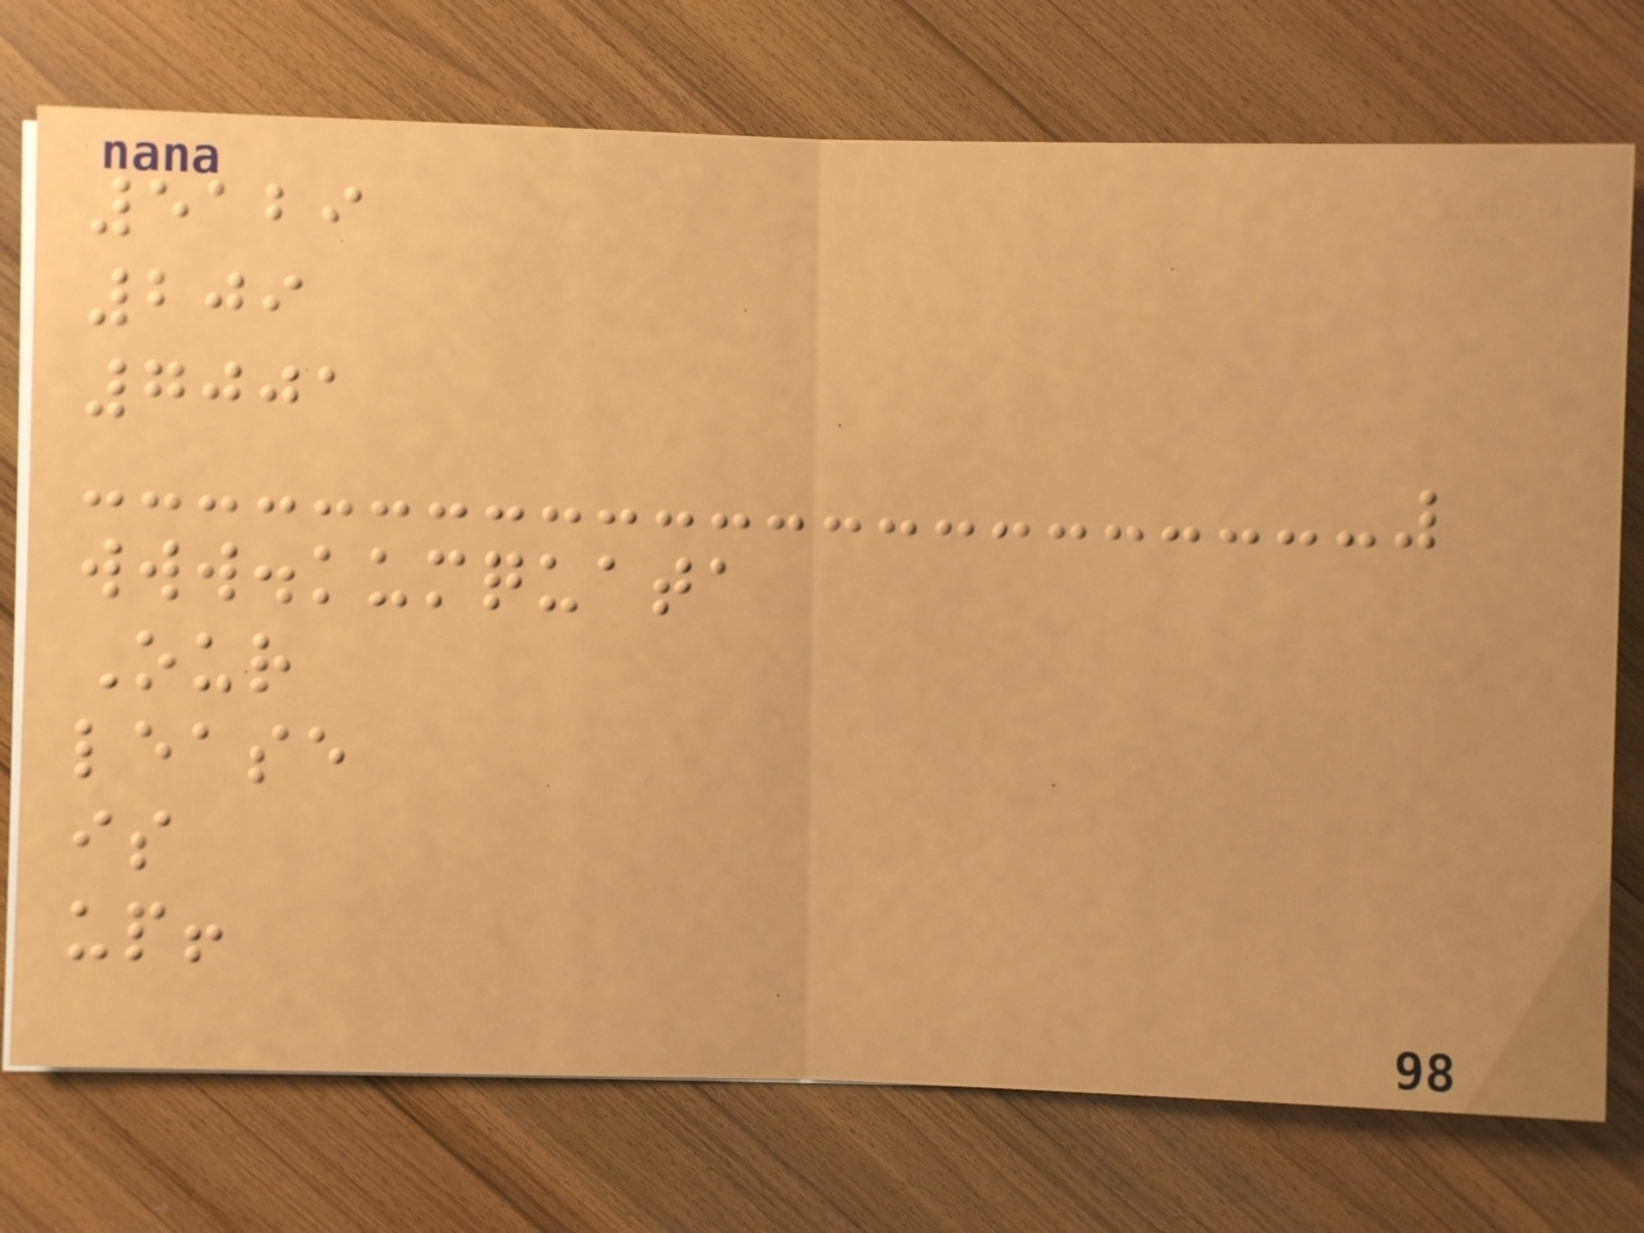5129
209
7001
www.kumquata
Our
lease
is
up!
